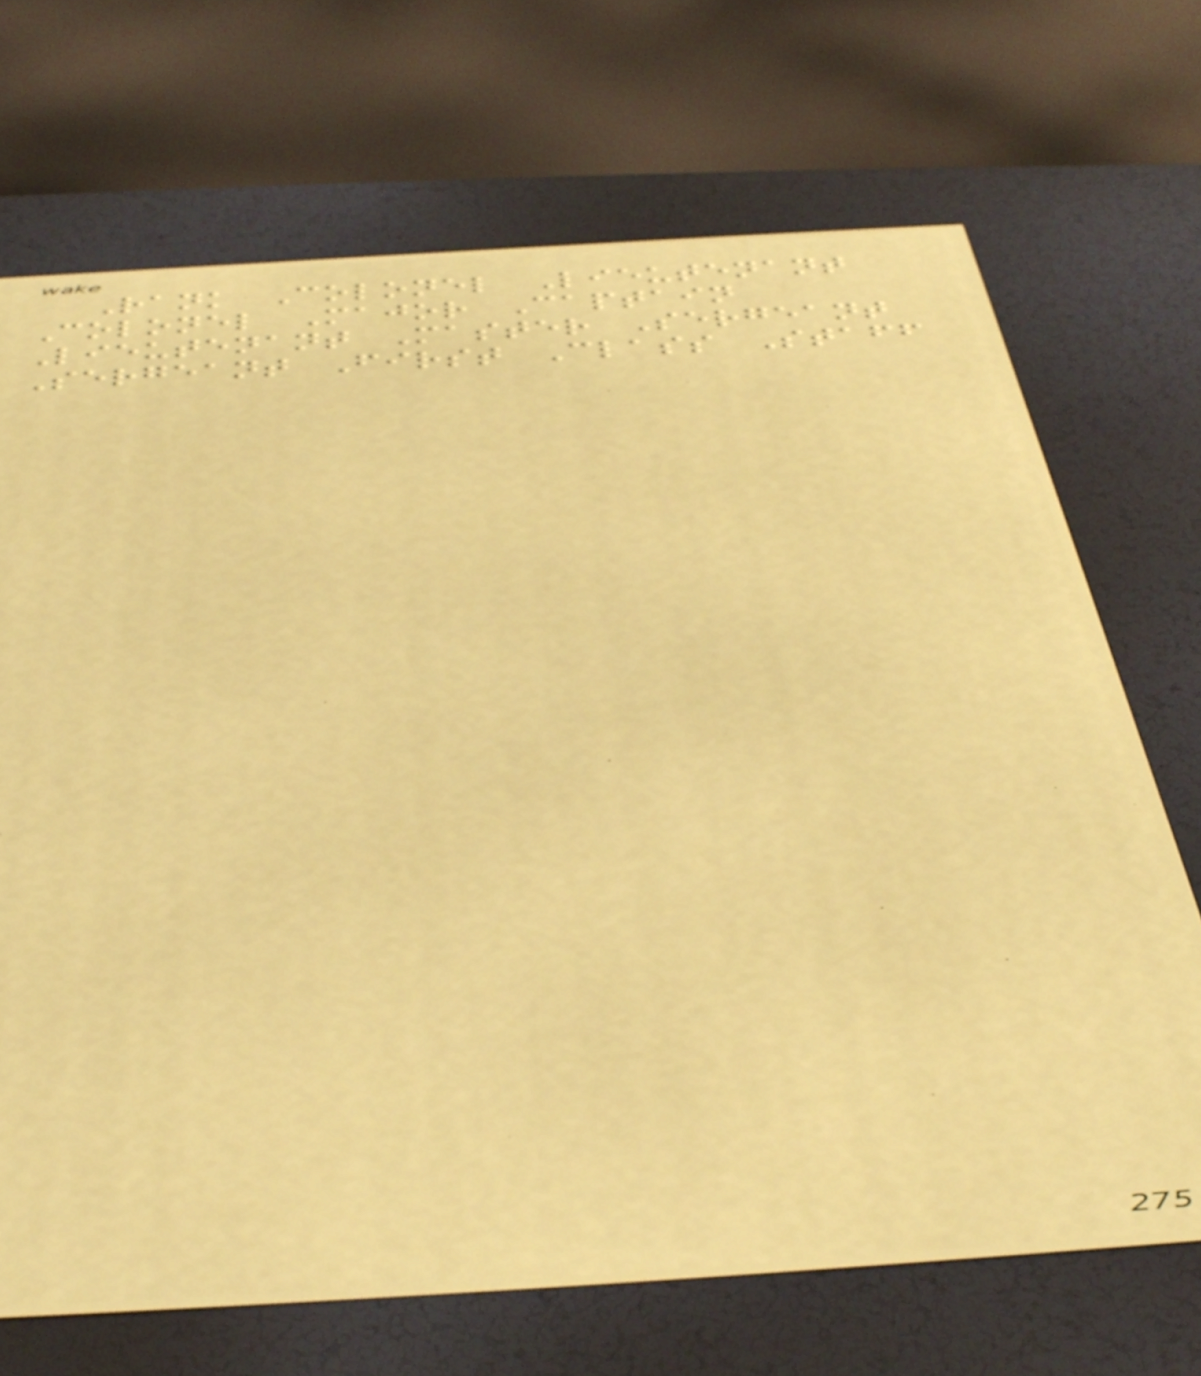Rank Colonel Lieutenant
Colonel Major Captain
Lieutenant Master Sergeant
Sergeant First Class Staff
